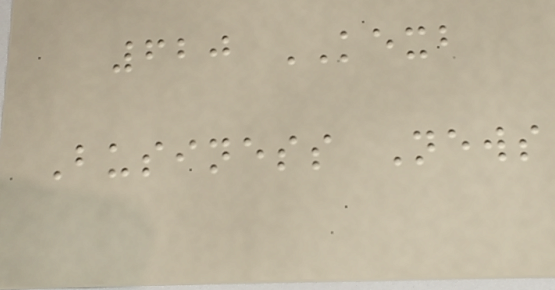620 KEXB
Business News
